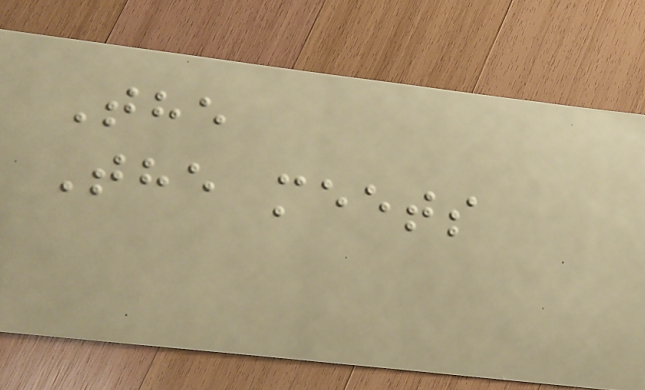The
The meets
